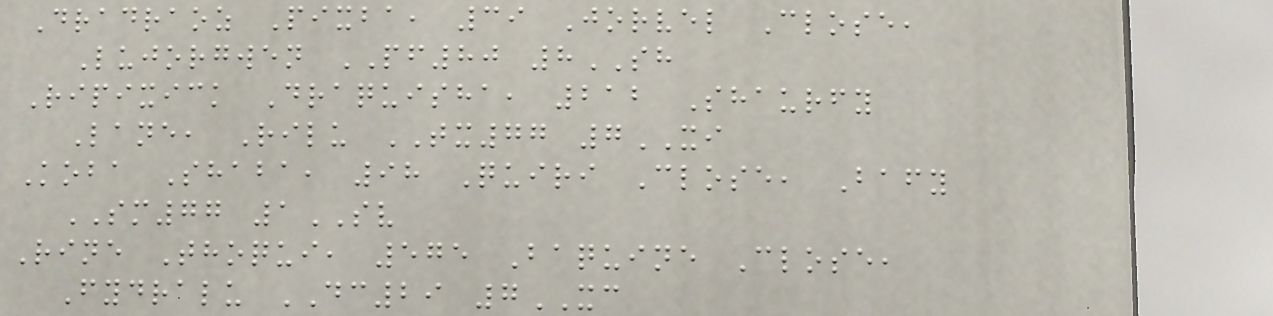Dradraoz Pixba, 39 Jorvel Close,
Lujorgwen PF80 8SH
Ripixick Draquisha, 212 Shaurfy
Lane, Rilu TX77 7XI
Koba Shaba, 98 Quiri Close, Bafy
SM77 1SV
Rine Thoqui, 575 Baquine Close,
Fydralu DC29 7XC
